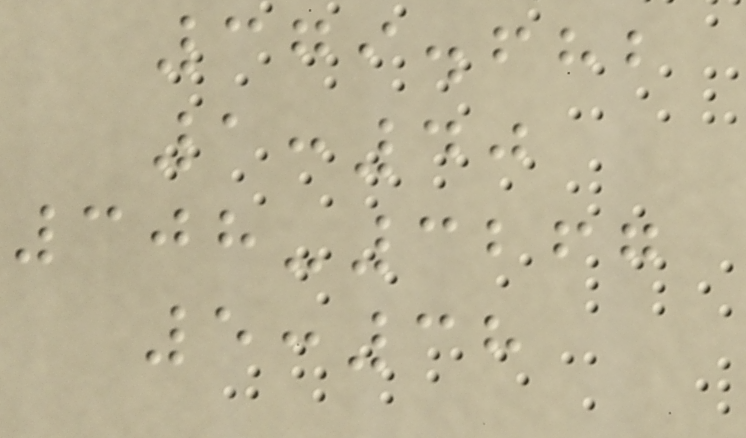379.682
1:40
308-3267
5:38
